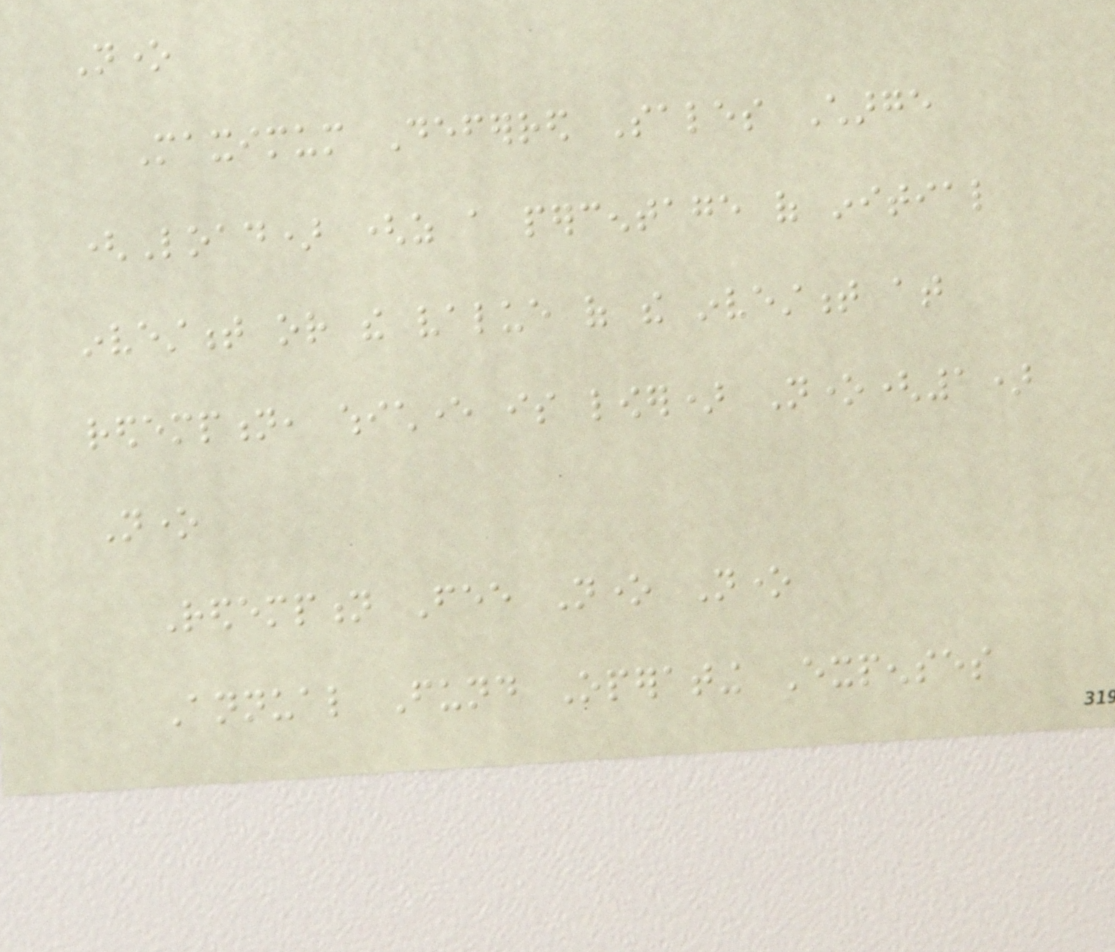None
Maximum Deferred Sales Charge
(Load) (as a percentage of initial
investment or the value of the investment at
redemption, whichever is lower) None(1)
None
Redemption Fee None None
Annual Fund Operating Expenses
